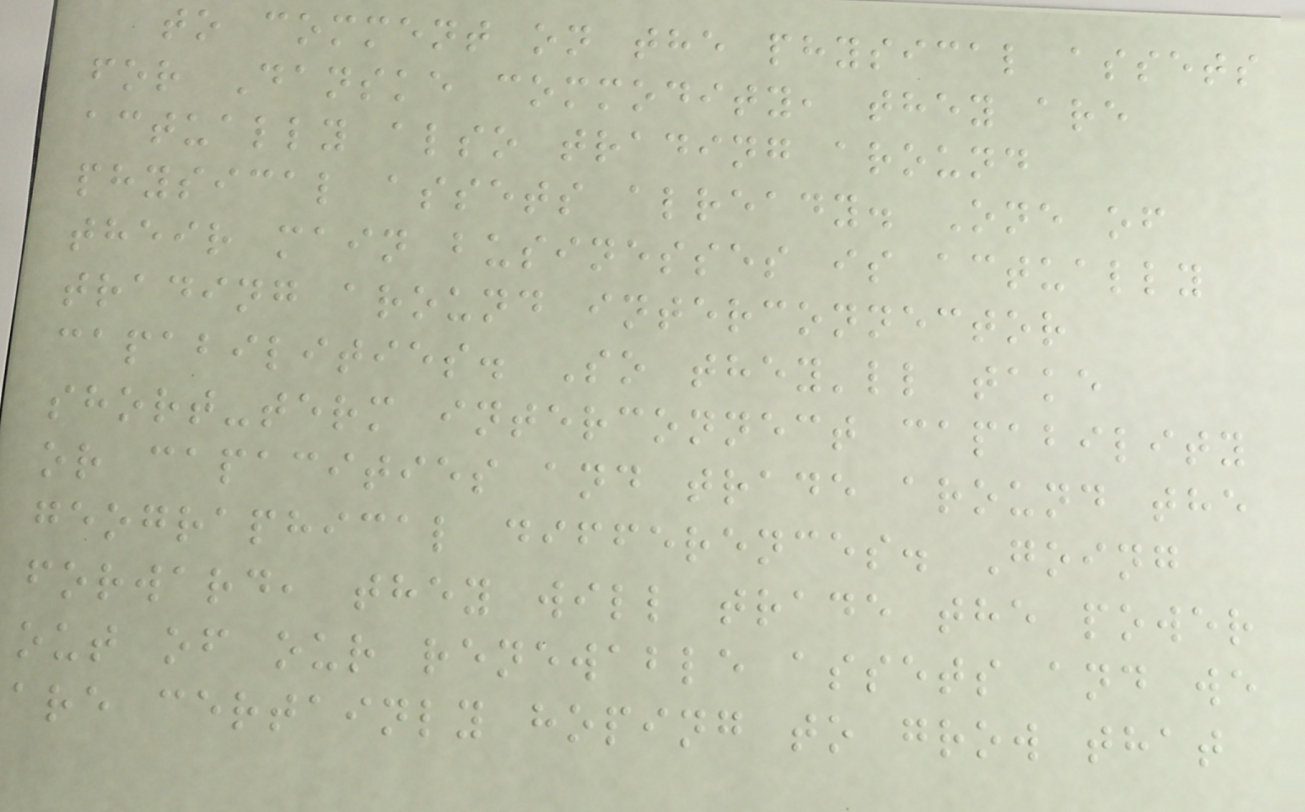to comment on the physical assets
for Danske commodity, they are
actually also trading around
physical assets already. One of
their main businesses is actually
trading around interconnector
capabilities. So they'll take
short-term interconnect capability
or capacities and trade around the
geographical differences. Going
forward, they will trade the power
out of our renewable assets and we
are certainly hoping to grow that
